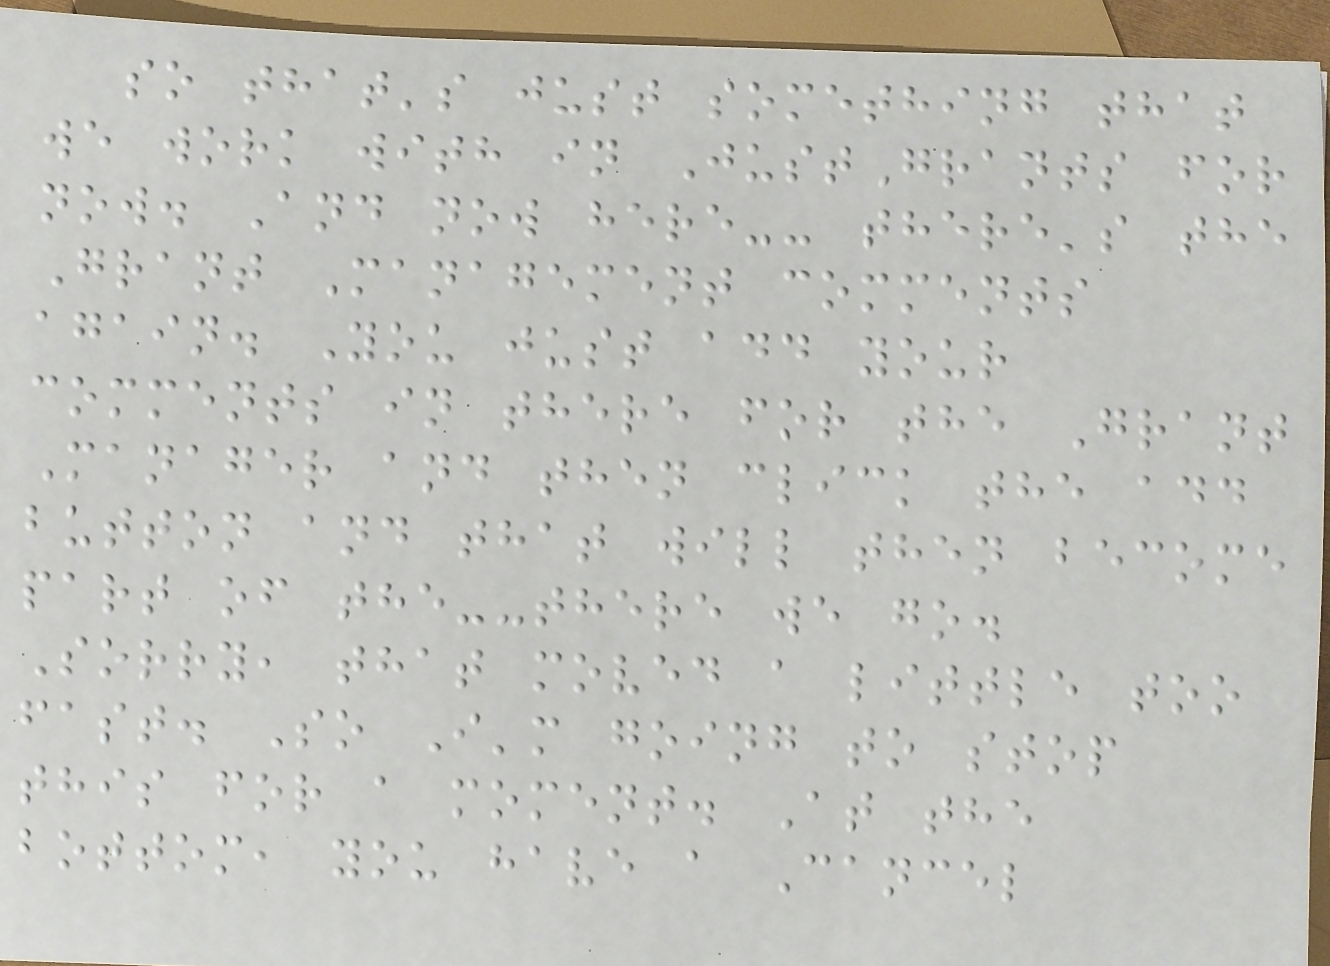so that's just something that
we work with in JustGrants for
now. And now here-- there's the
Grant Management comments
again. You just add your
comments in there for the Grant
Manager and then click the add
button and that will then become
part of the--there we go.
Sorry, that moved a little too
fast. So I'm going to stop
this for a moment. At the
bottom, you have a Cancel
